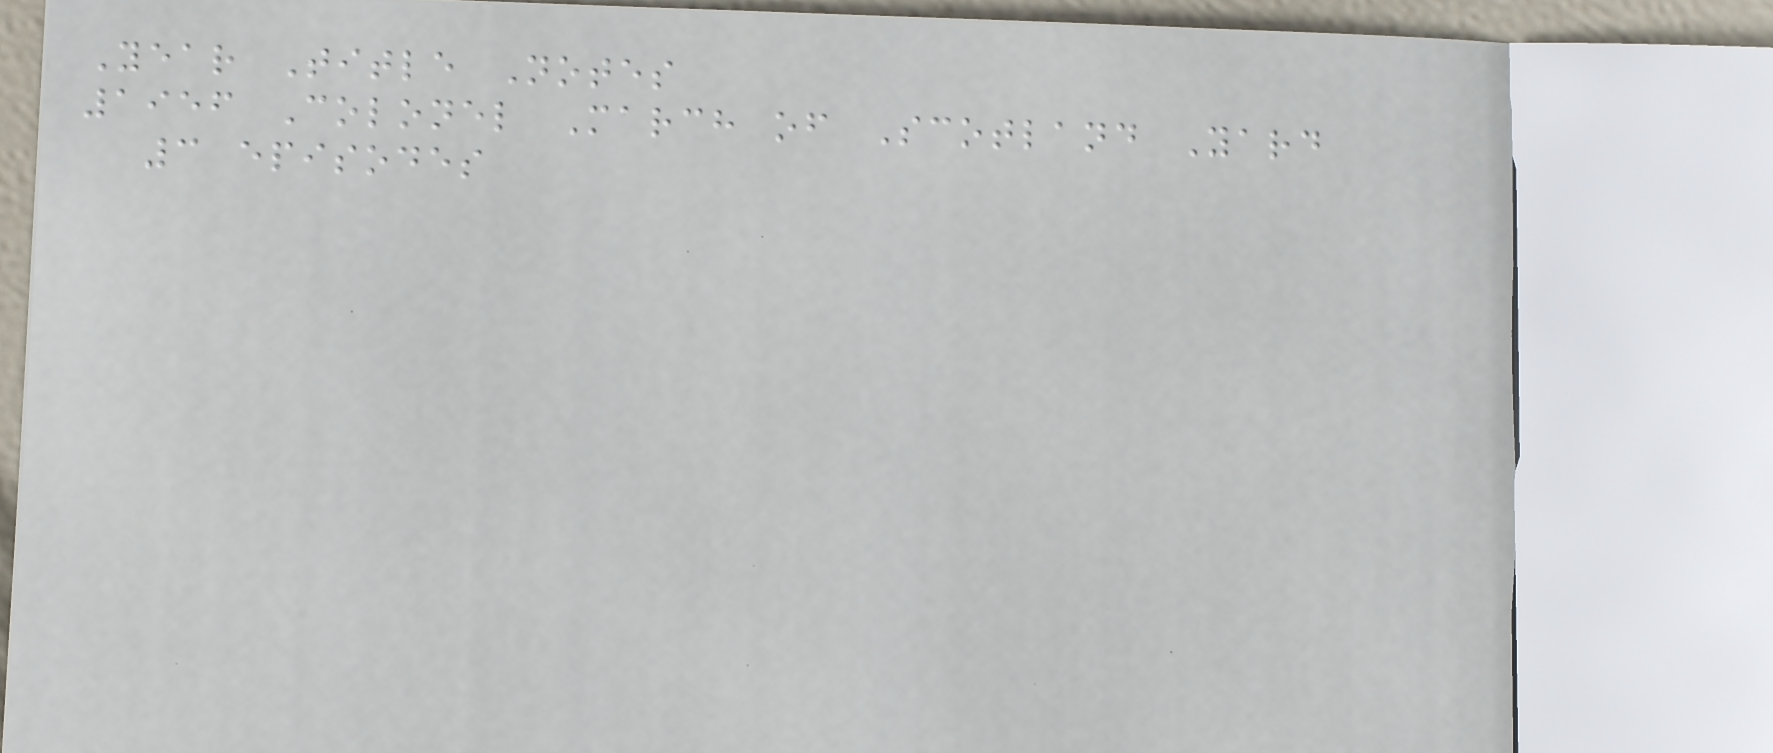Year Title Notes
1956 Colonel March of Scotland Yard
3 episodes
